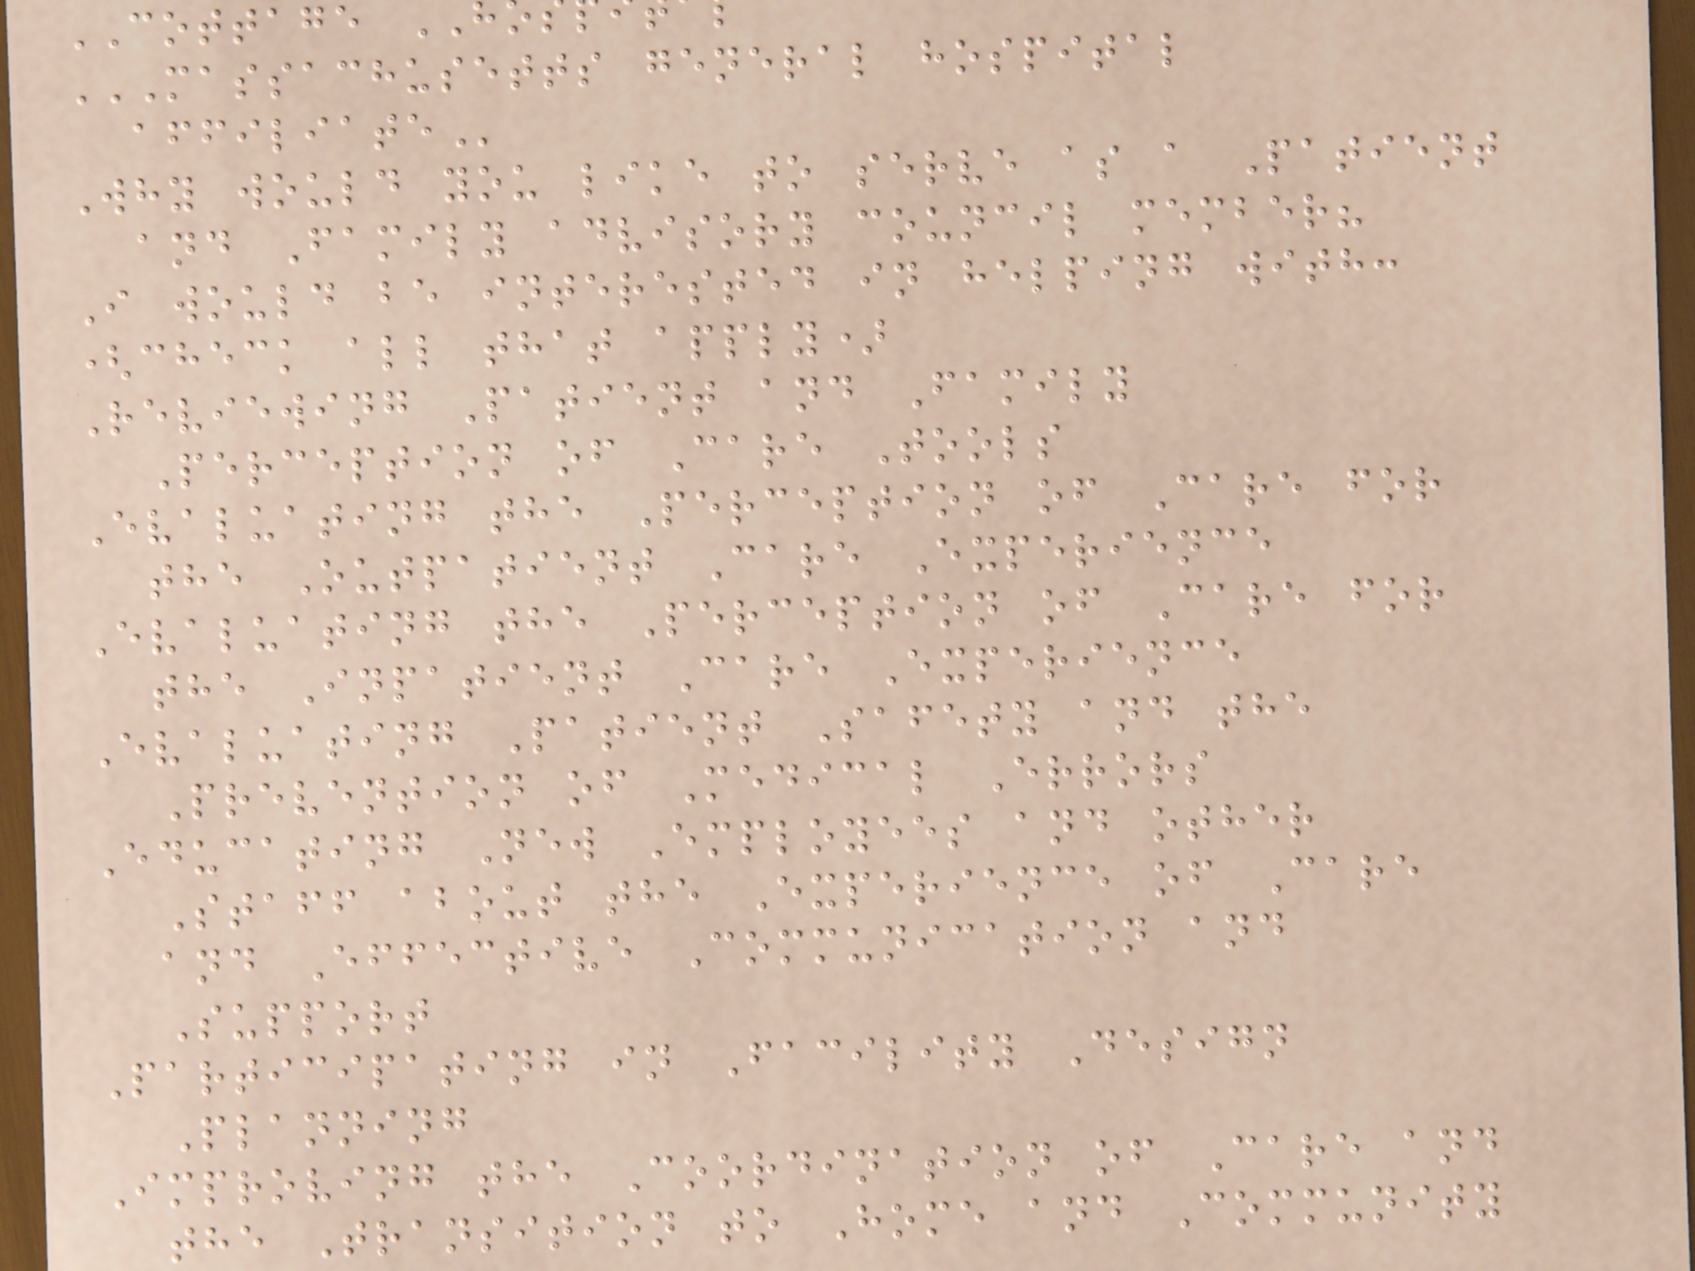COTTAGE
MASSACHUSETTS GENERAL HOSPITAL
Why would you like to serve as a Patient
and Family advisory council member?
I would be interested in helping with:
(check all that apply)
Reviewing Patient and Family
Perception of Care Tools
Evaluating the Perception of Care for
the Outpatient Care Experience
Evaluating the Perception of Care for
the Inpatient Care Experience
Evaluating Patient Safety and the
Prevention of Medical Errors
Educating New Employees and other
Staff about the Experience of Care
and Effective Communication and
Support
Participating in Facility Design
Planning
Improving the Coordination of Care and
the Transition to Home and Community
